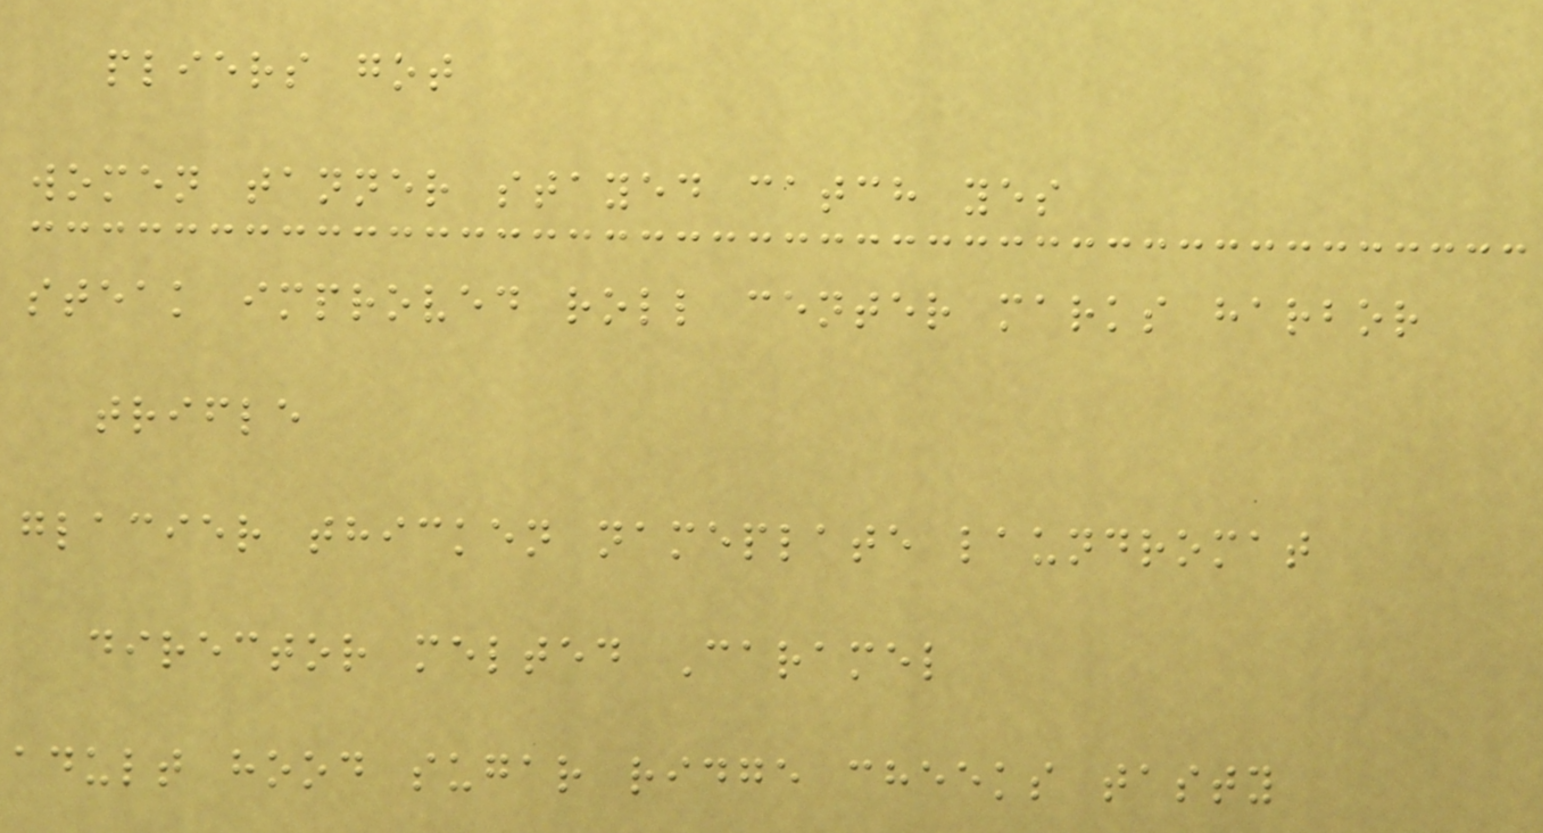pliers got
women tanner stayed catch yes
steak improved roll center marks harbor
trifle
glacier thicken nameplate laundromat
director melted Caramel
adult hood sugar ridge cheeks tasty
